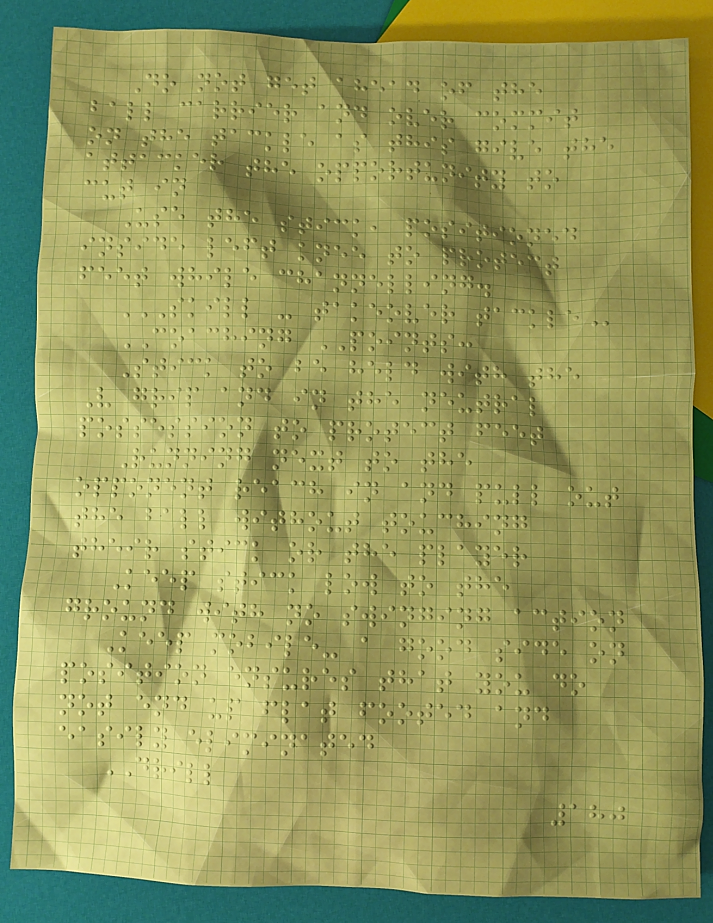Do not get ahead of the
ball carrier and over commit
on the tackle as this give the
attacker the opportunity to
cut in
Use the stick, positioned
inside left knee to protect
feet while channelling.
SKILL - TAKEOVER TACKLE
COACHING POINTS:
Stick to be held with the
V grip and in the neutral
possession to protect feet
Running next to the
opponent reach in and pull out
the ball without touching
their stick or the player
Keep stick low to the
ground with no swinging action
Keep mobile- a good side on
position ensures that you do
not end up flat footed and
easily eliminated
DRILL
180
